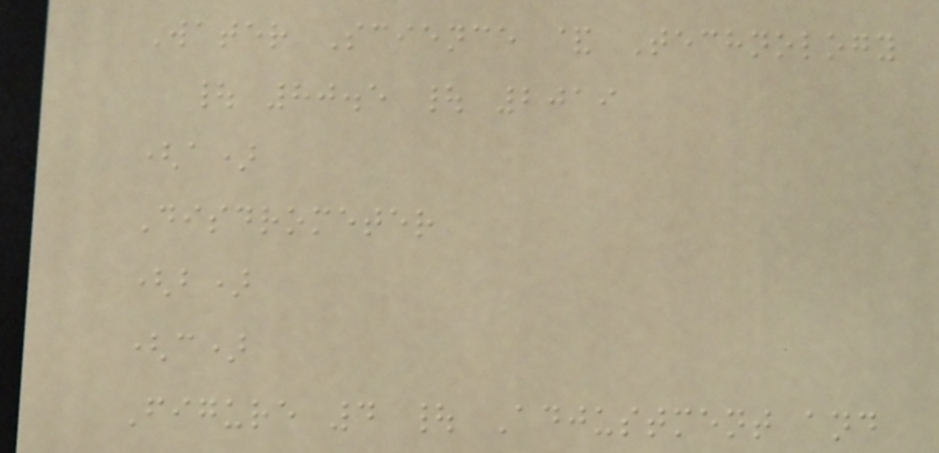Water Science & Technology
| 80.5 | 2019
(a)
Disdrometer
(b)
(c)
Figure 4 | Adjustment and
